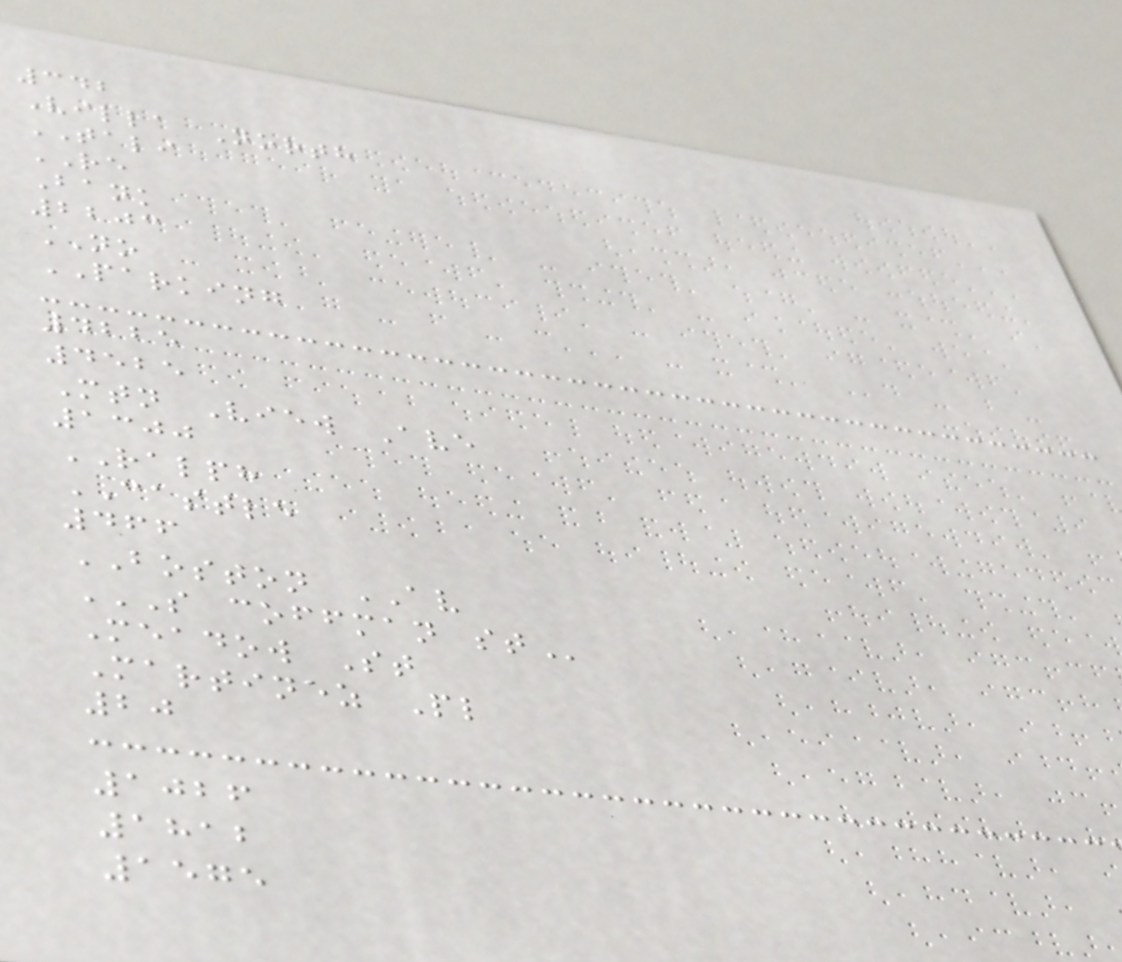342
Villa North
TALI
RE
Bank
2203
NO
PARKING
4225
4525
Mtn View Ave
1300
RALPH
CASTLE
466
BOSTON AV
S COFFMAN ST
Meadow St
Martinez Pl
20
1026
1812
1575
